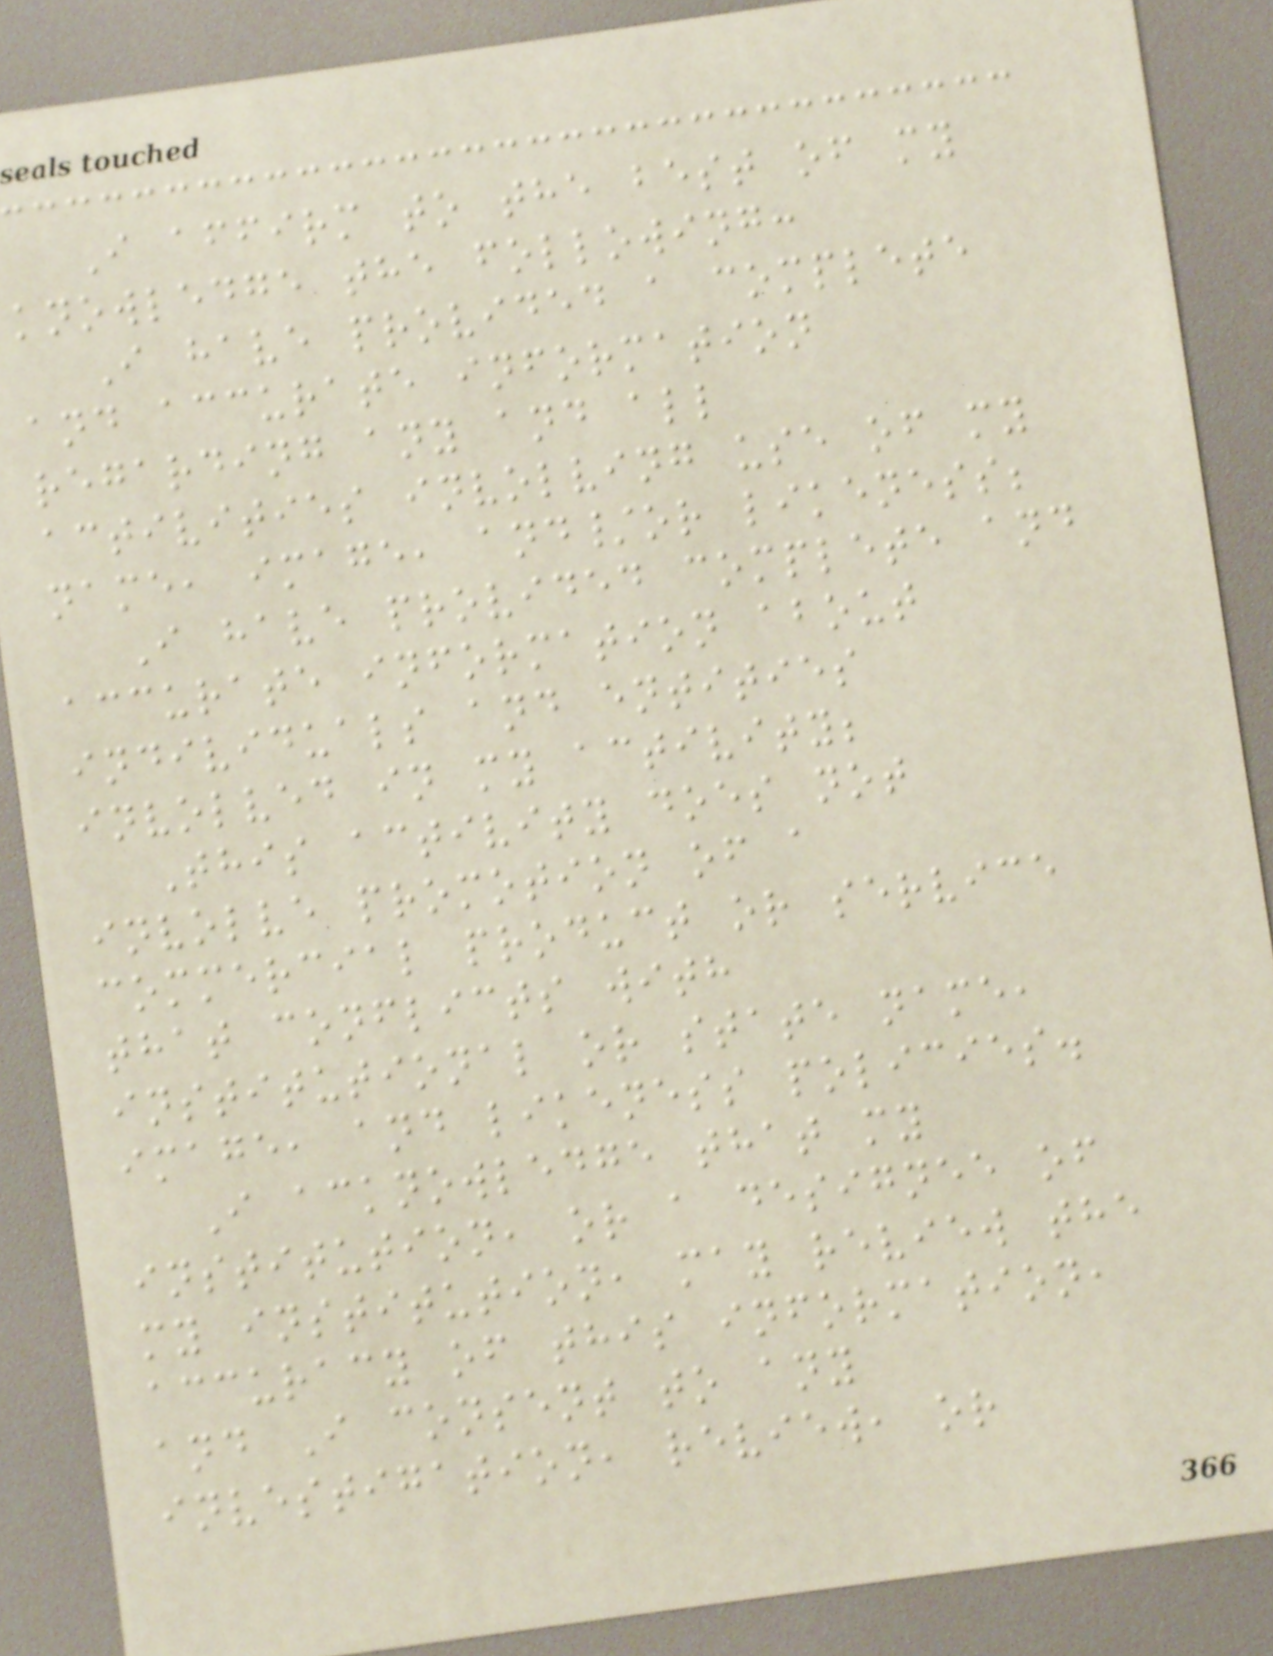I affirm to the best of my
knowledge the following:
I have provided a complete
and accurate information
regarding any and all
activities involving use of my
name, image, and/or likeness;
I have provided complete and
accurate information about
individuals and entities
involved in my activity;
This activity does not
involve promotion of a
commercial product or service
that conflicts with
institutional or state name,
image, and likeness policies.
I acknowledge that my
institution, or a designee of
my institution, may review the
accuracy of this information,
and I consent to any
investigation, review, or
